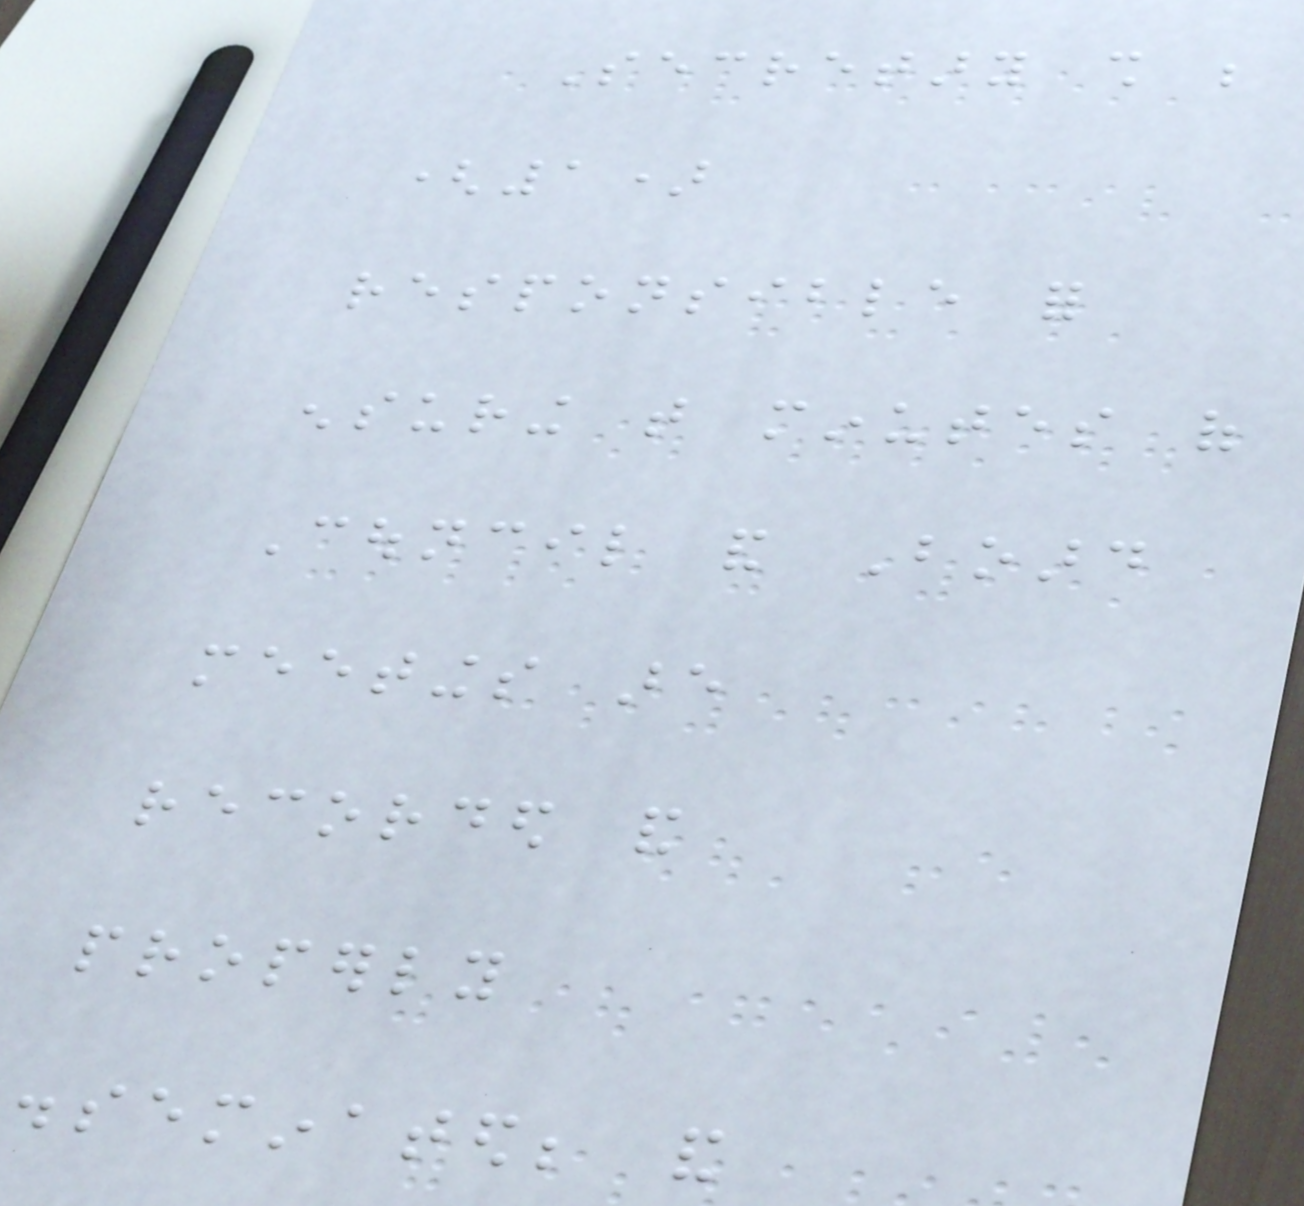Secretary shall be
(1)
responsible for
ensuring that minutes of
Council and Board
meetings are
recorded and
properly
disseminated; and
